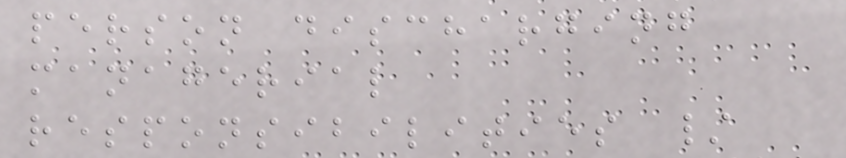person discharging
managerial
responsibilities /
